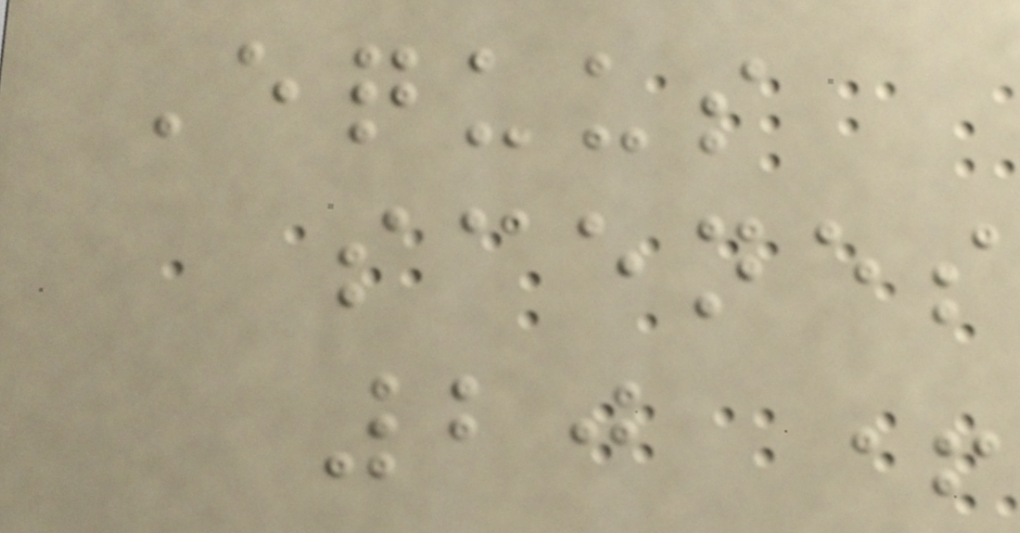Equus
scenes
20 +
